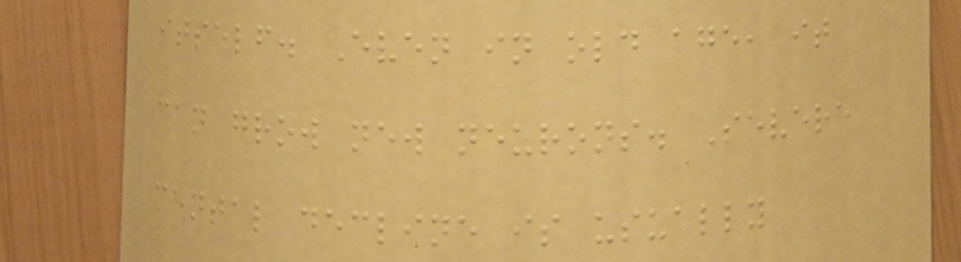itself. Even in old age, it
can grow new neurons. Severe
mental decline is usually
